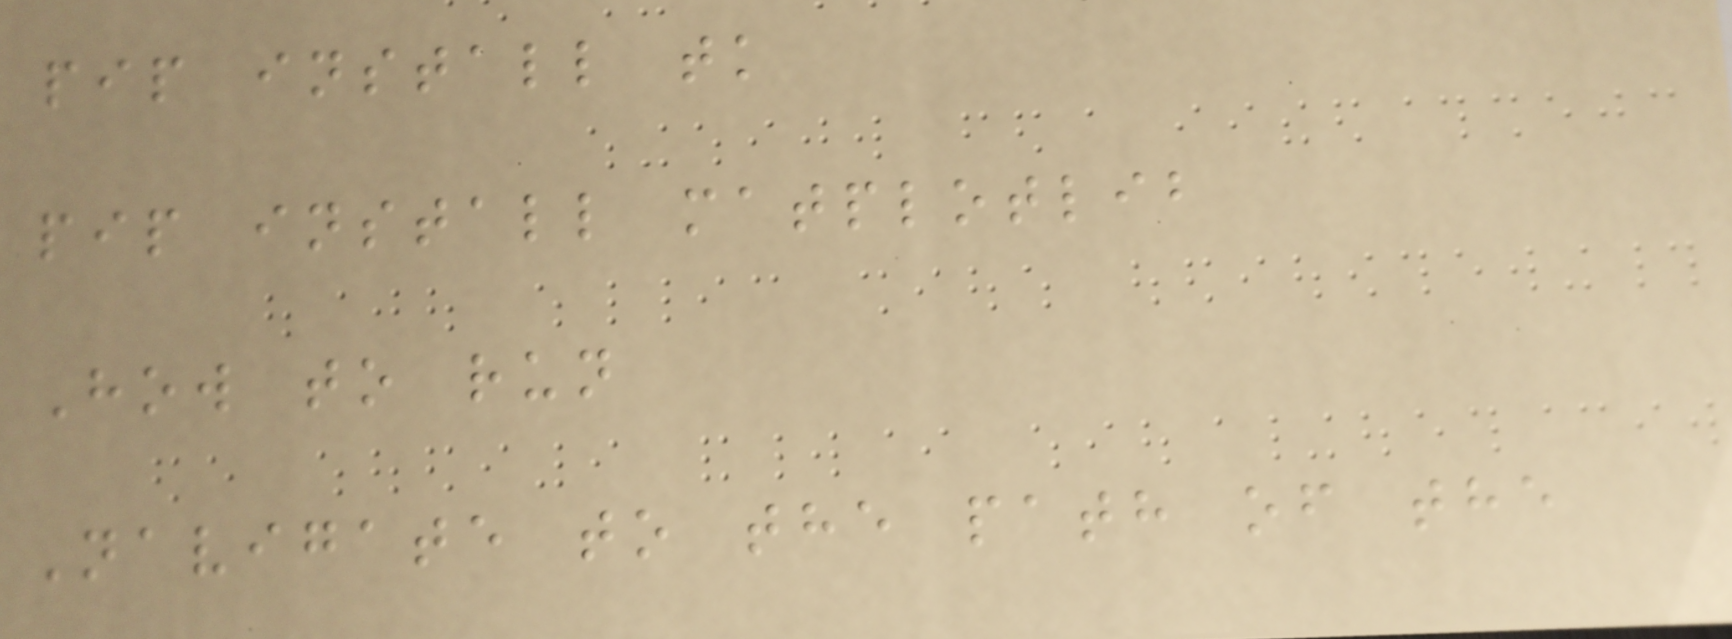pip install tk
pip install matplotlib
How to run
Navigate to the path of the
